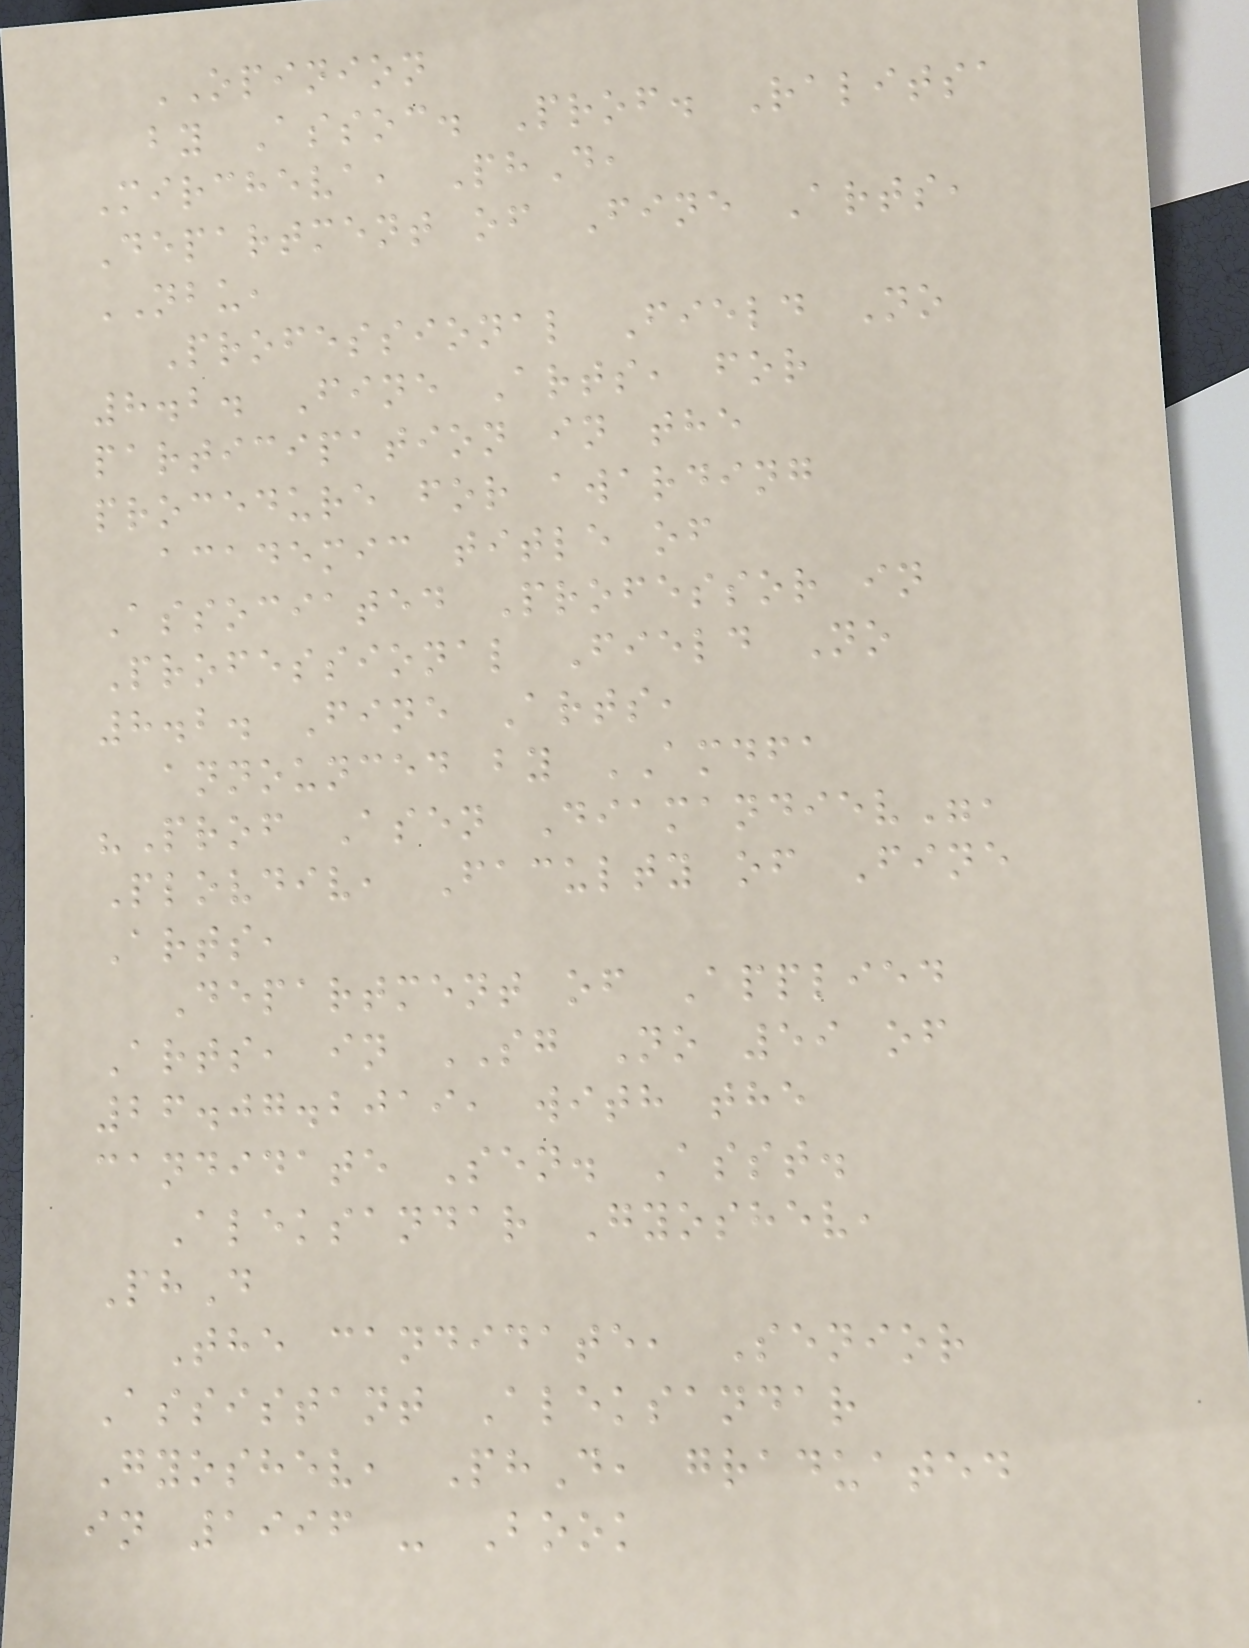OPINION
by Assoc. Prof. Ralitsa
Mircheva, PhD,
Department of Fine Arts,
NBU,
Professional Field No
8.2. Fine Arts, for
participation in the
procedure for awarding
academic title of
Associated Professor in
Professional Field No
8.2. Fine Arts,
announced by AMDFA
"Prof Asen Diamandiev",
Plovdiv, Faculty of Fine
Arts,
Department of Applied
Arts, in SG No 59 of
26.07.2019, with the
candidate Sen. Asst.
Aleksandar Gyoshev,
PhD
The candidate, Senior
Assistant Aleksandar
Gyoshev, PhD, graduated
in 1996 - Book
